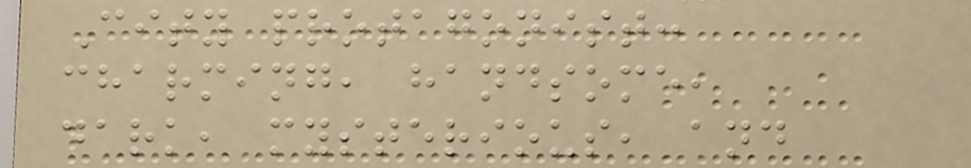City protagonist:
charming, handsome,
dark, mysterious, and
